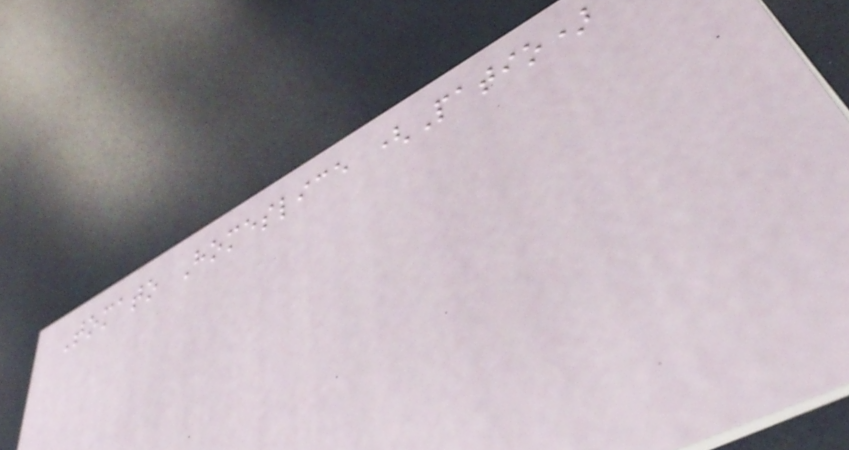Tomato Homeslice (Patio)
